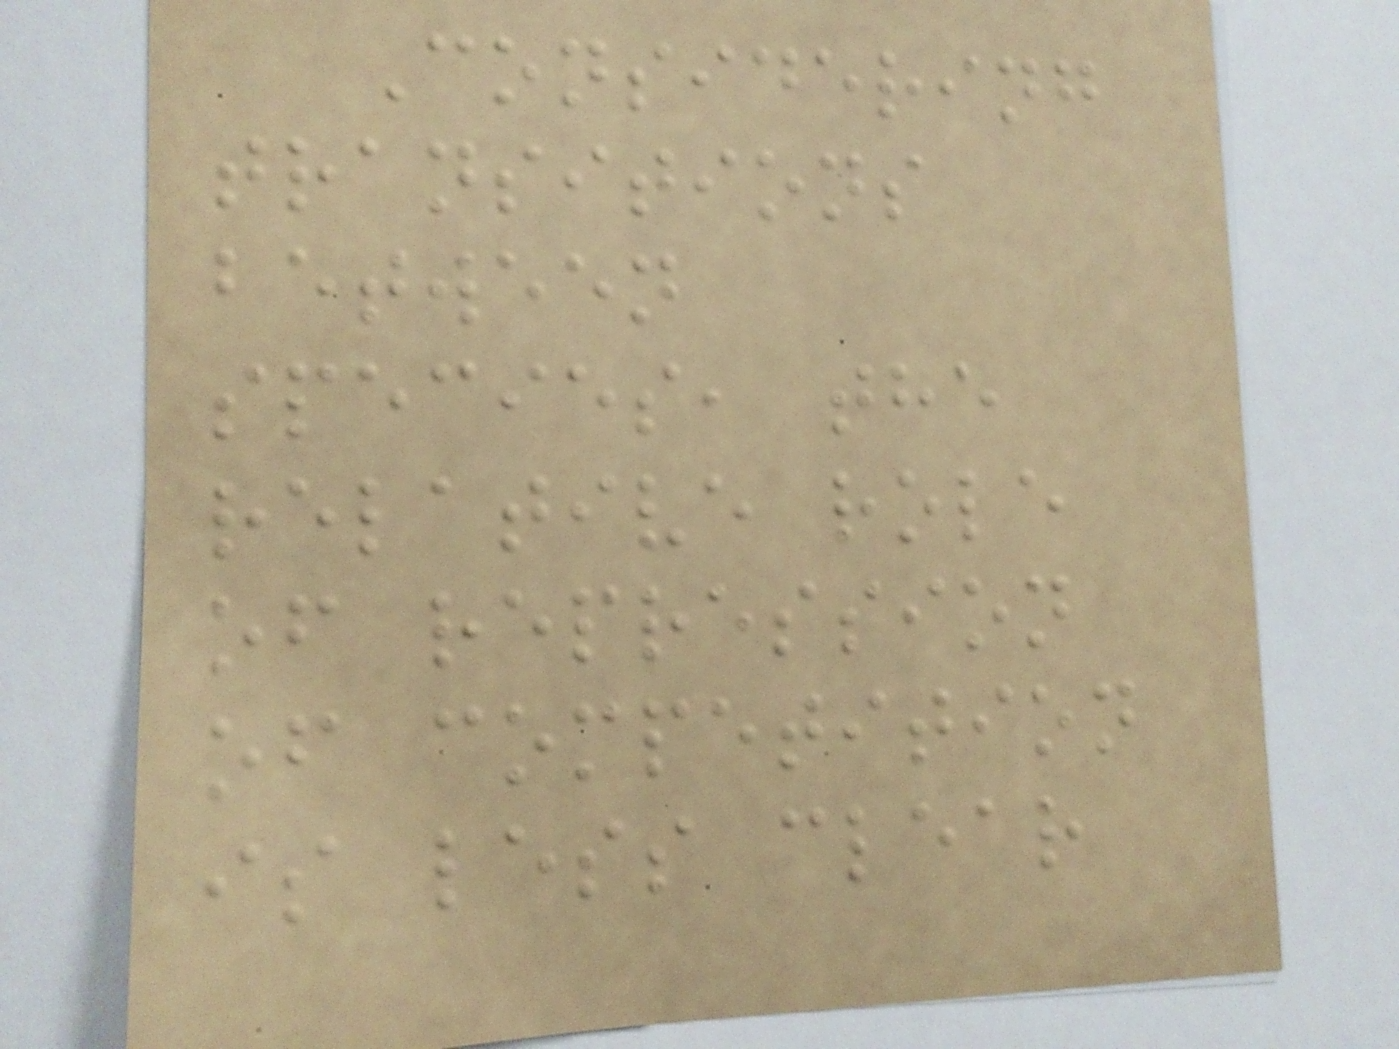Considering
transitions
between
species, the
relative role
of repression
of competition
is less clear
